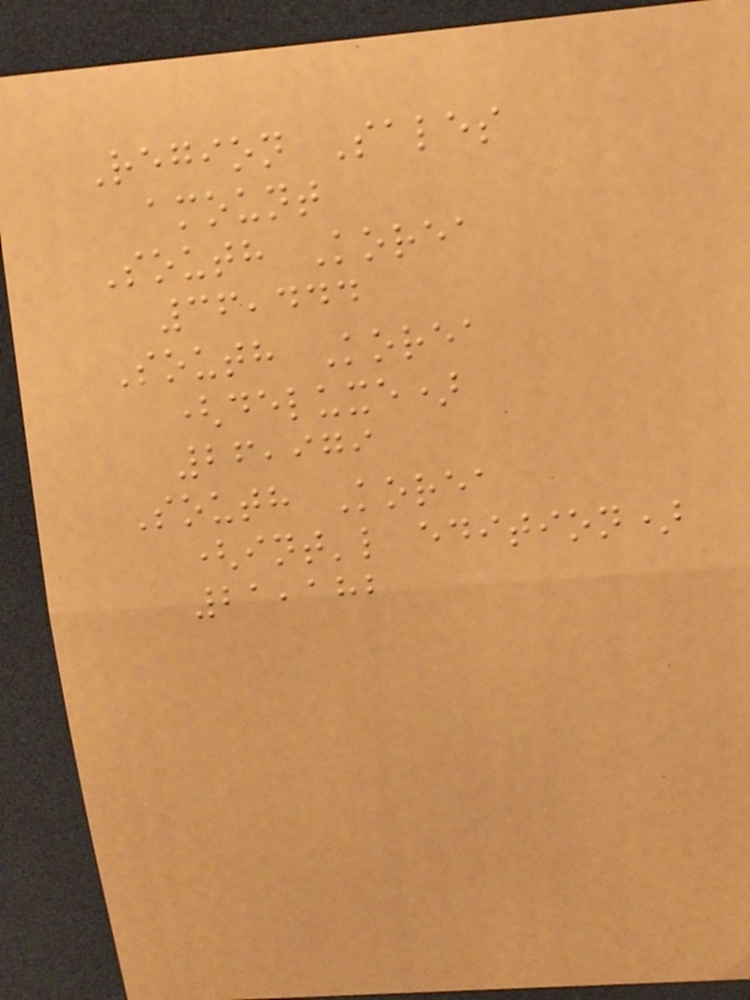Region Sales
amount
South Korea
36,444
South Korea
(deluxe)
26,979
South Korea
(int'l edition)
21,182
